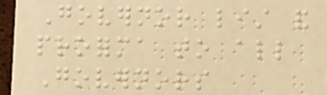Governor list and
proforma to all
Governors
